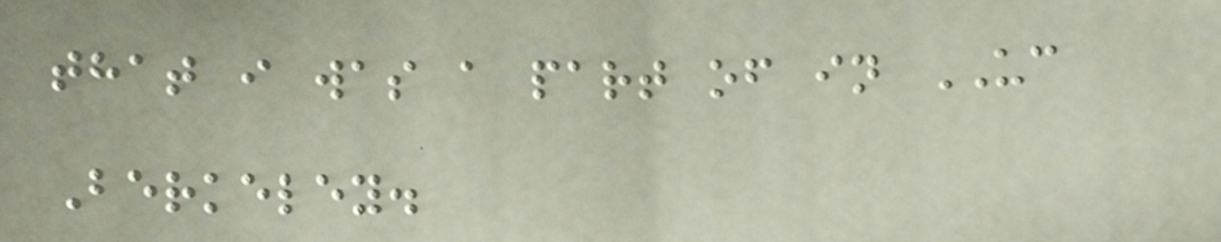that i was a part of in UC
Berkeley.
